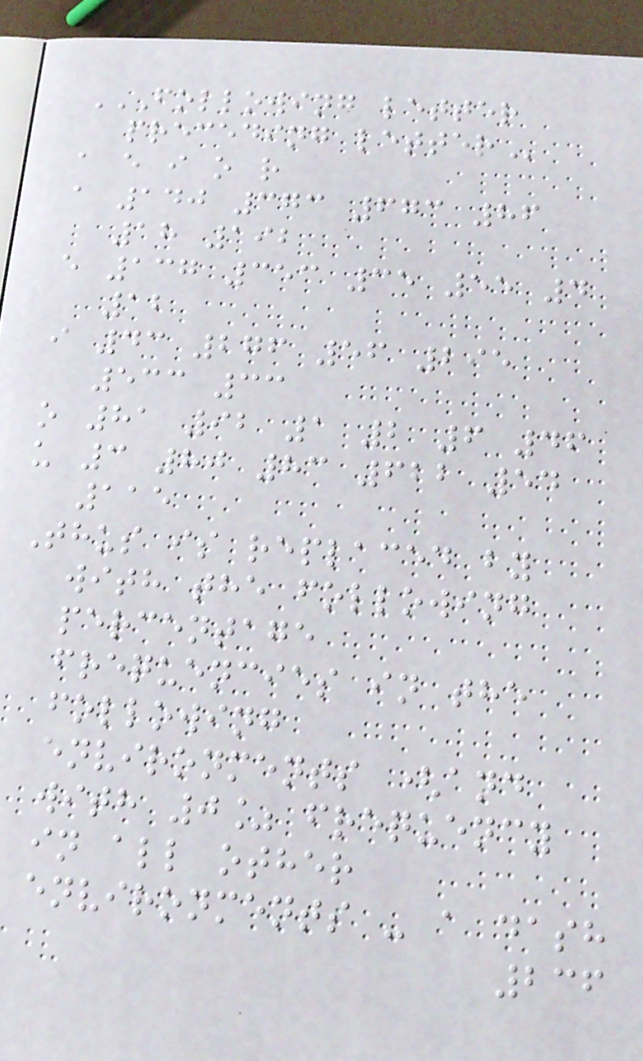FOLLOWING LETTER
PRECEDING LETTER
a e i o r
a 140 373 673 86
18 192
e 137 353 35 55 4
12
i 43 276 56 295
533 33
o 81 92 1 2 6 46
u 3 80 83 622 54
115
Thus is replaced by
with the following
percentage
frequencies in the
following
environments (and
with 0% frequency
in all other
environments - a dash
236
